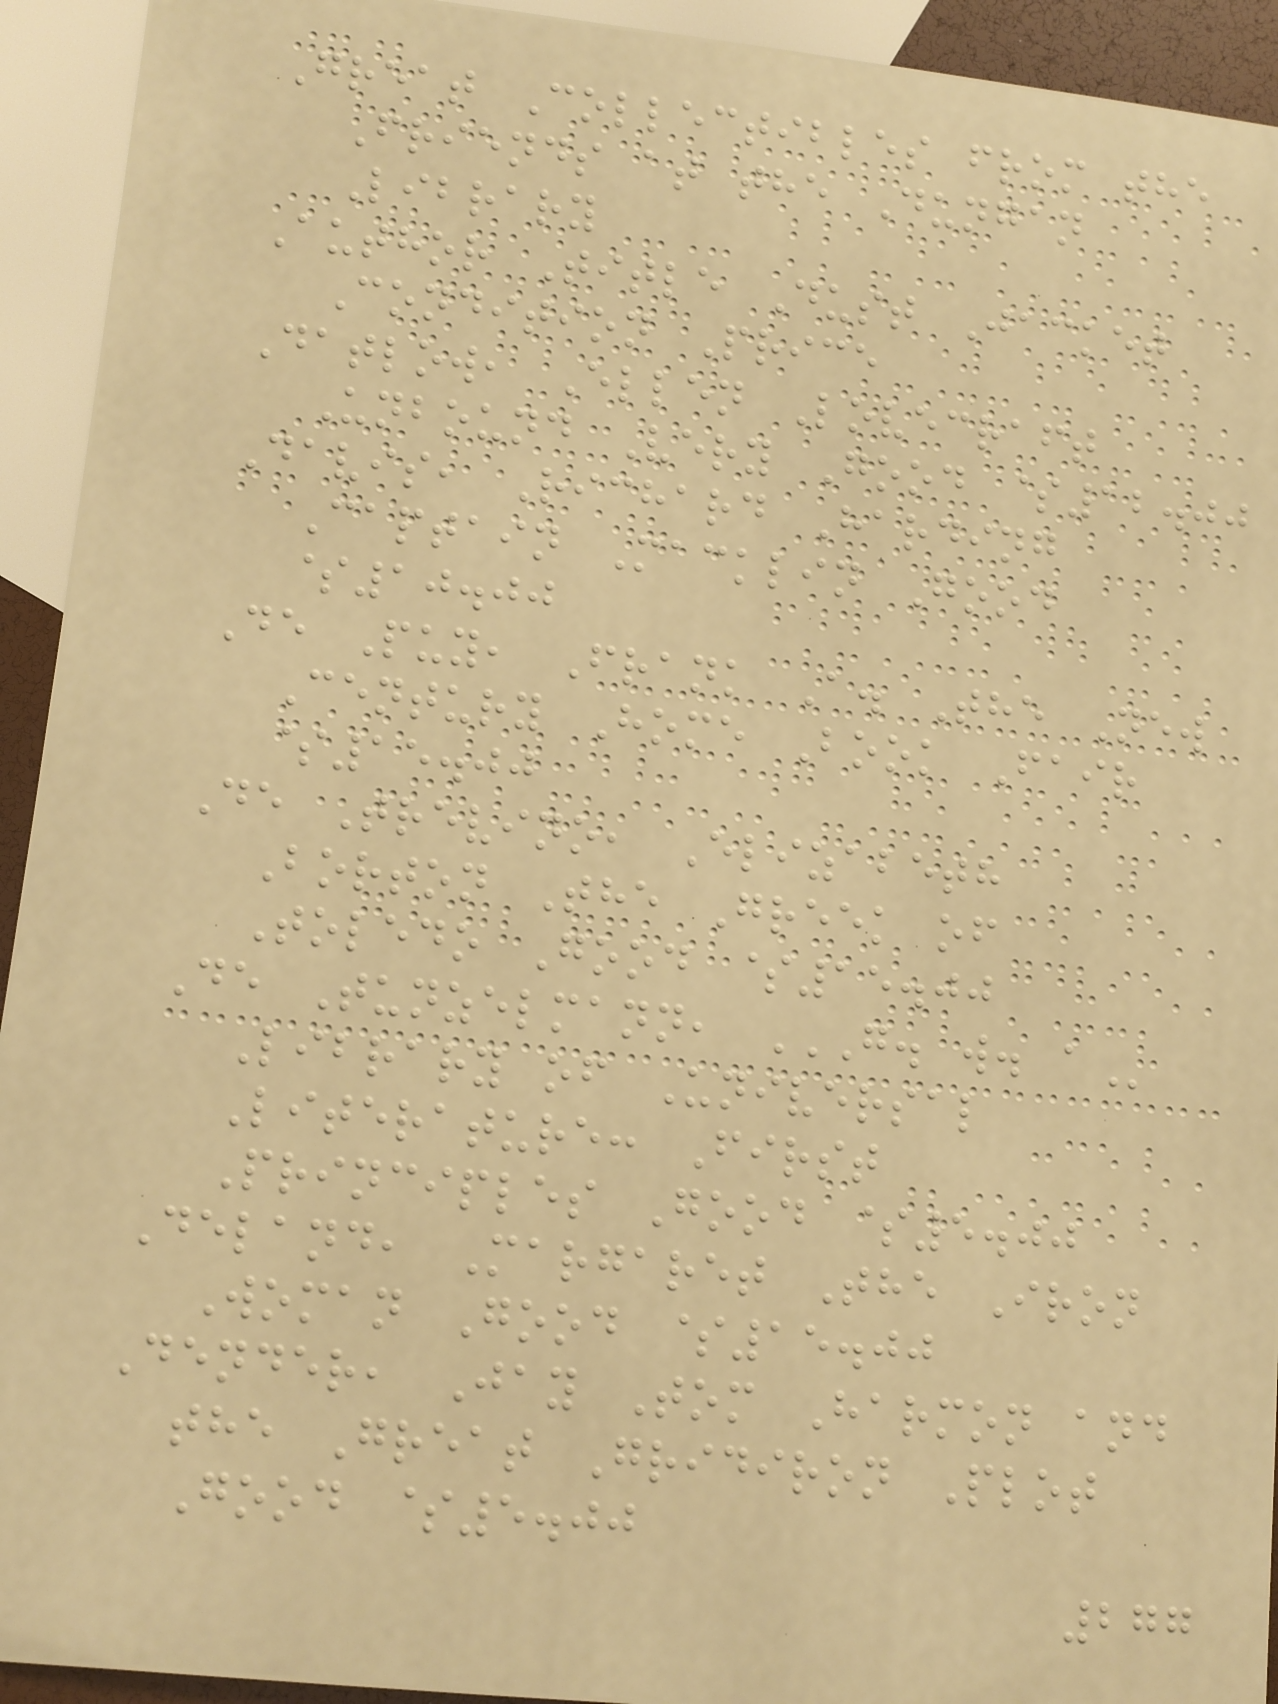Great Collectibles from the
Friends at the Dungan
Library
Author Title Dust Jacket
Condition Price
Datlow, Ellen Lovecraft
Unbound Very Good $12.00
Davis, Richard Harding
Captain Macklin Good
$10.00
De Puy, Frank A. The New
Century Home Book Fair
$15.00
De Trevino, Elizabeth
Borton The Greek of
Toledo Good $15.00
De Tunzelmann, G. W. A
Library of Universal
Literature: First
Principles Good $5.00
Deland, Margaret The Iron
Woman Good $15.00
Dender, Jay Tom Harmon and
the Great Gridiron Plot
Good $5.00
277
